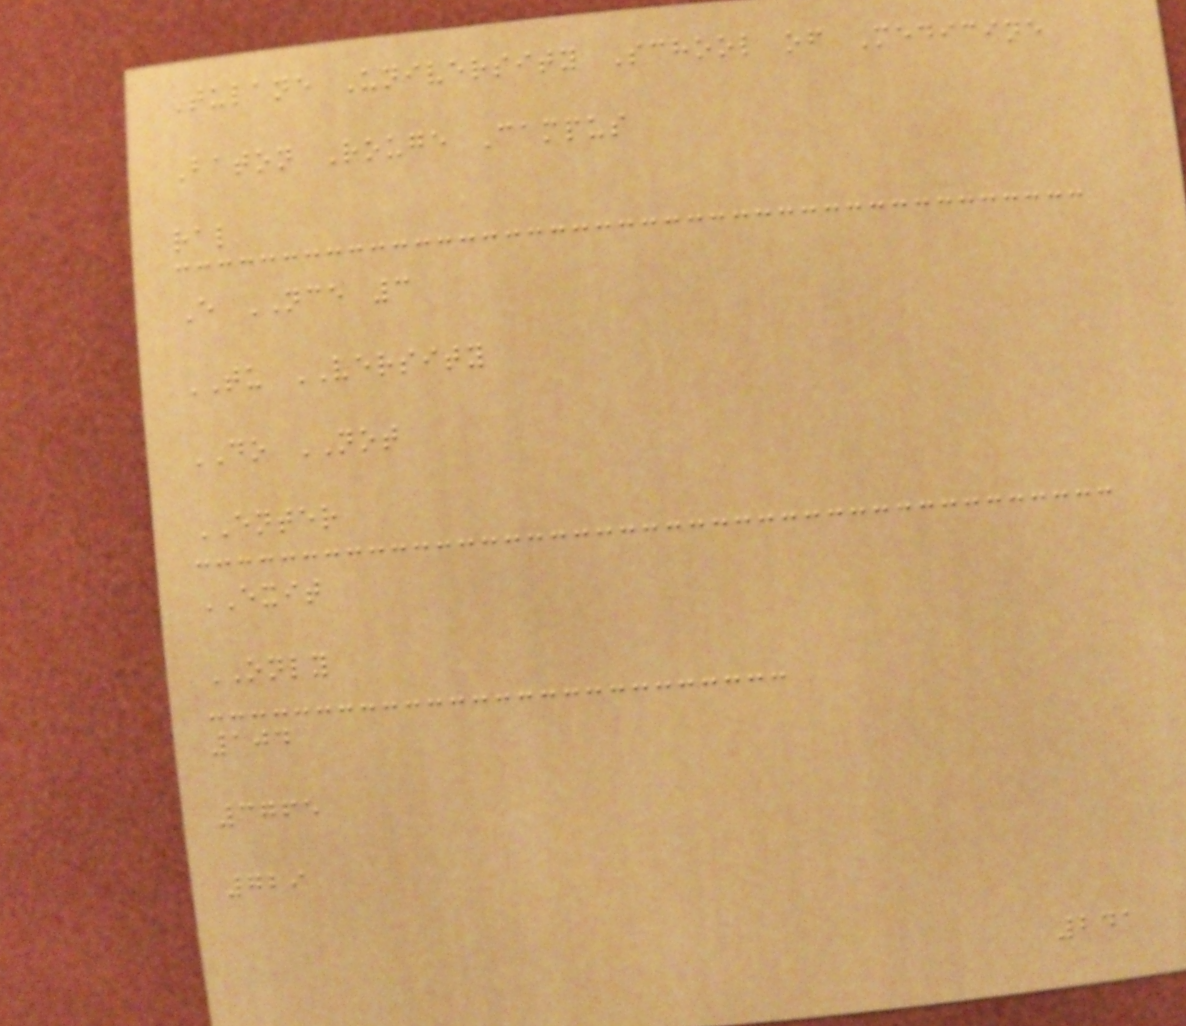Tulane University School of Medicine
Baton Rouge Campus
ral
E NCE 3
TU VERSITY
DO NOT
ENTER
EXIT
ONLY
104
3765
729
241
